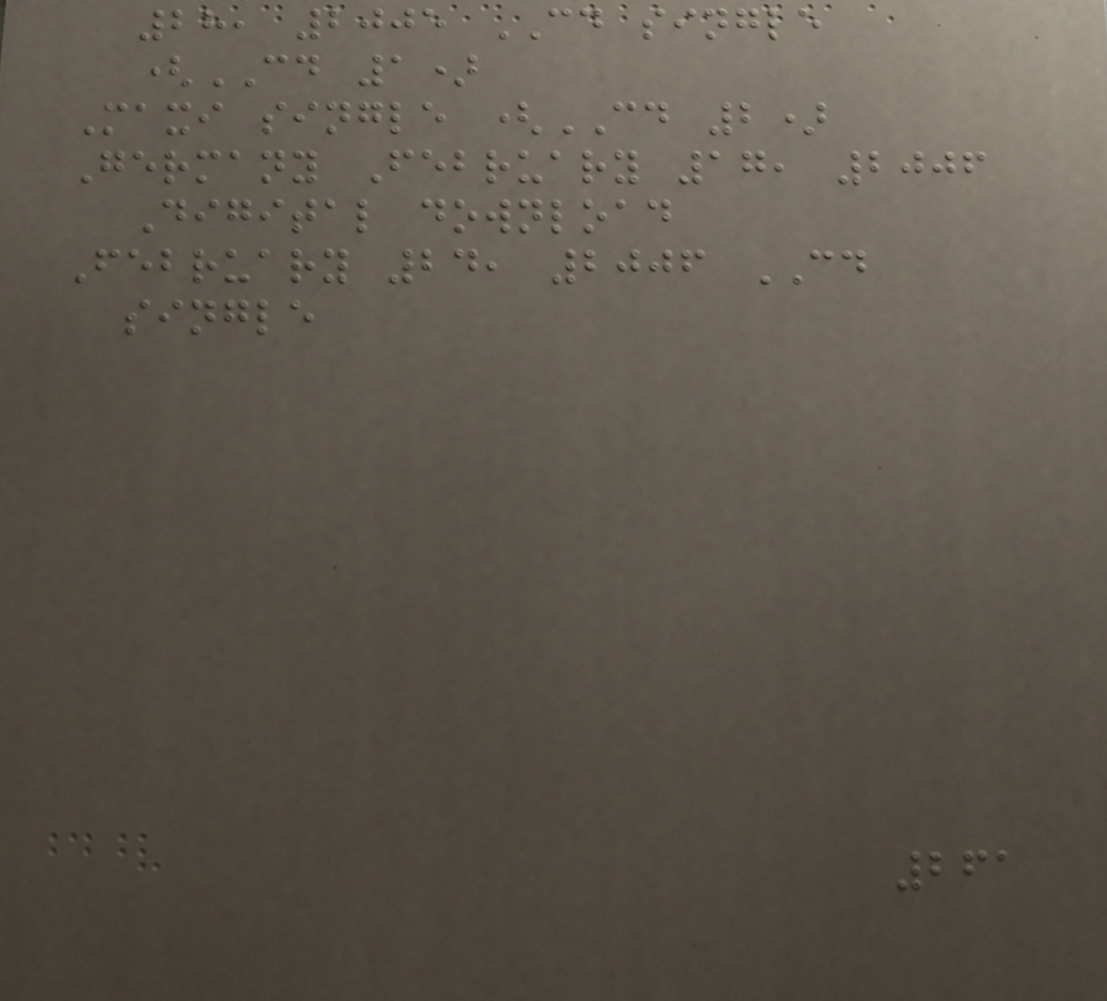28, 2005 CD single
(CD 1)
Maxi single (CD 2)
Germany February 17, 2006
Digital download
February 24, 2006 CD
single
261
